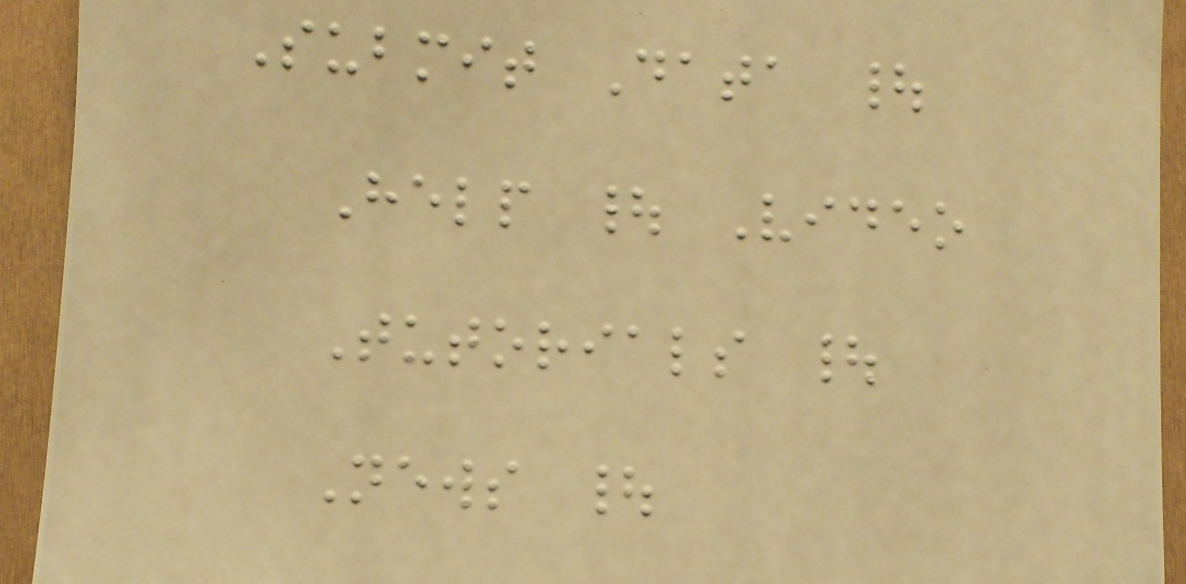Submit Data |
Help | Video
Tutorials |
News |
